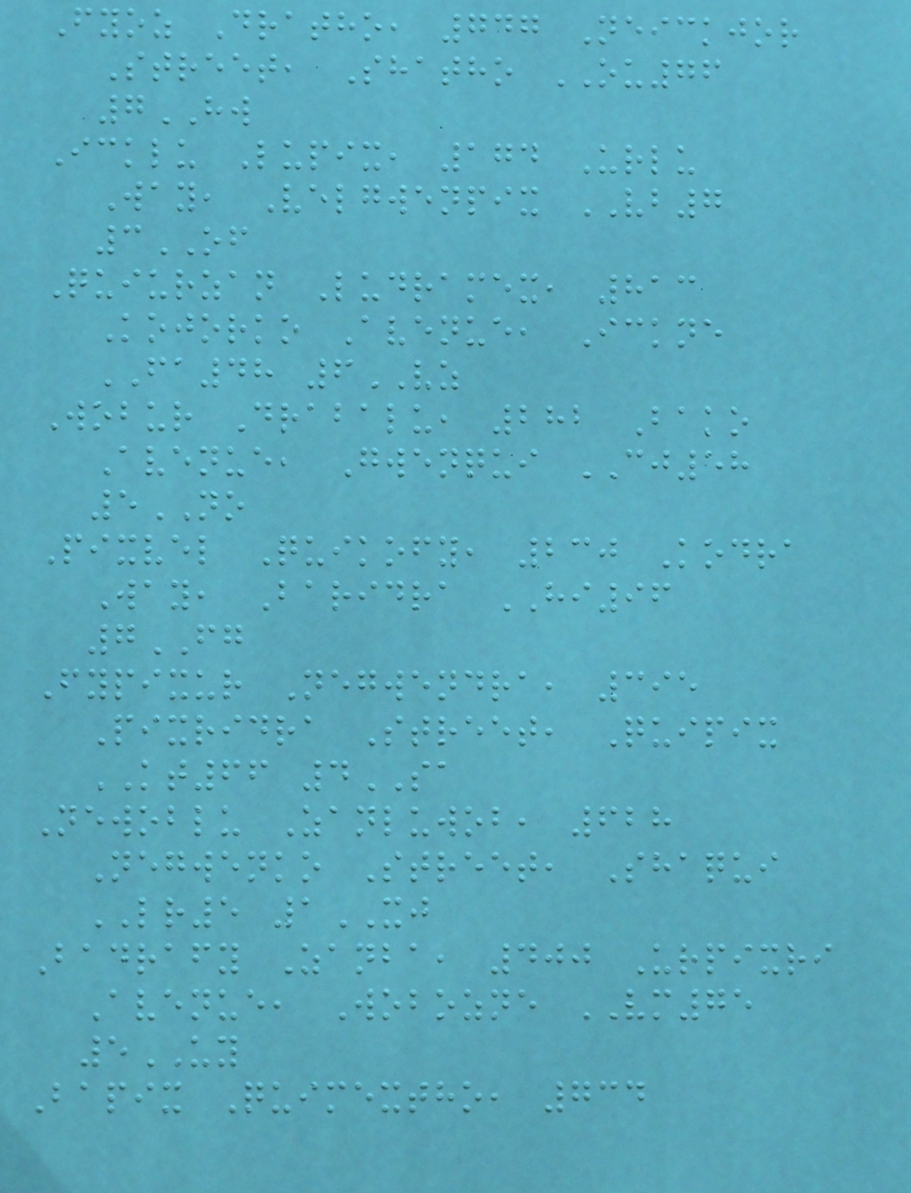Fyoz Dratho, 747 Neickjor
Street, Shatho OU76
7HW
Icklu Lupix, 174 Urlu
Way, Velgwenpix VB7
3OF
Quiurzan Ludramex, 813
Kojorko Avenue, Ickne
FA48 6VZ
Wobur Drabalu, 282 Bako
Avenue, Gwenqui CJ58
5NO
Pixvel Quikofy, 230 Kodra
Way, Baridra HI96
7FG
Fypixur Negwendra, 395
Pixridra Street, Quipix
KT66 4SA
Newoblu Zanluwob, 628
Negwenko Street, Shaqui
LR5 1XJ
Badrafy Zanba, 400 Urpixri
Avenue, Wobozne VM75
5UY
Bapix Quimextho, 734
